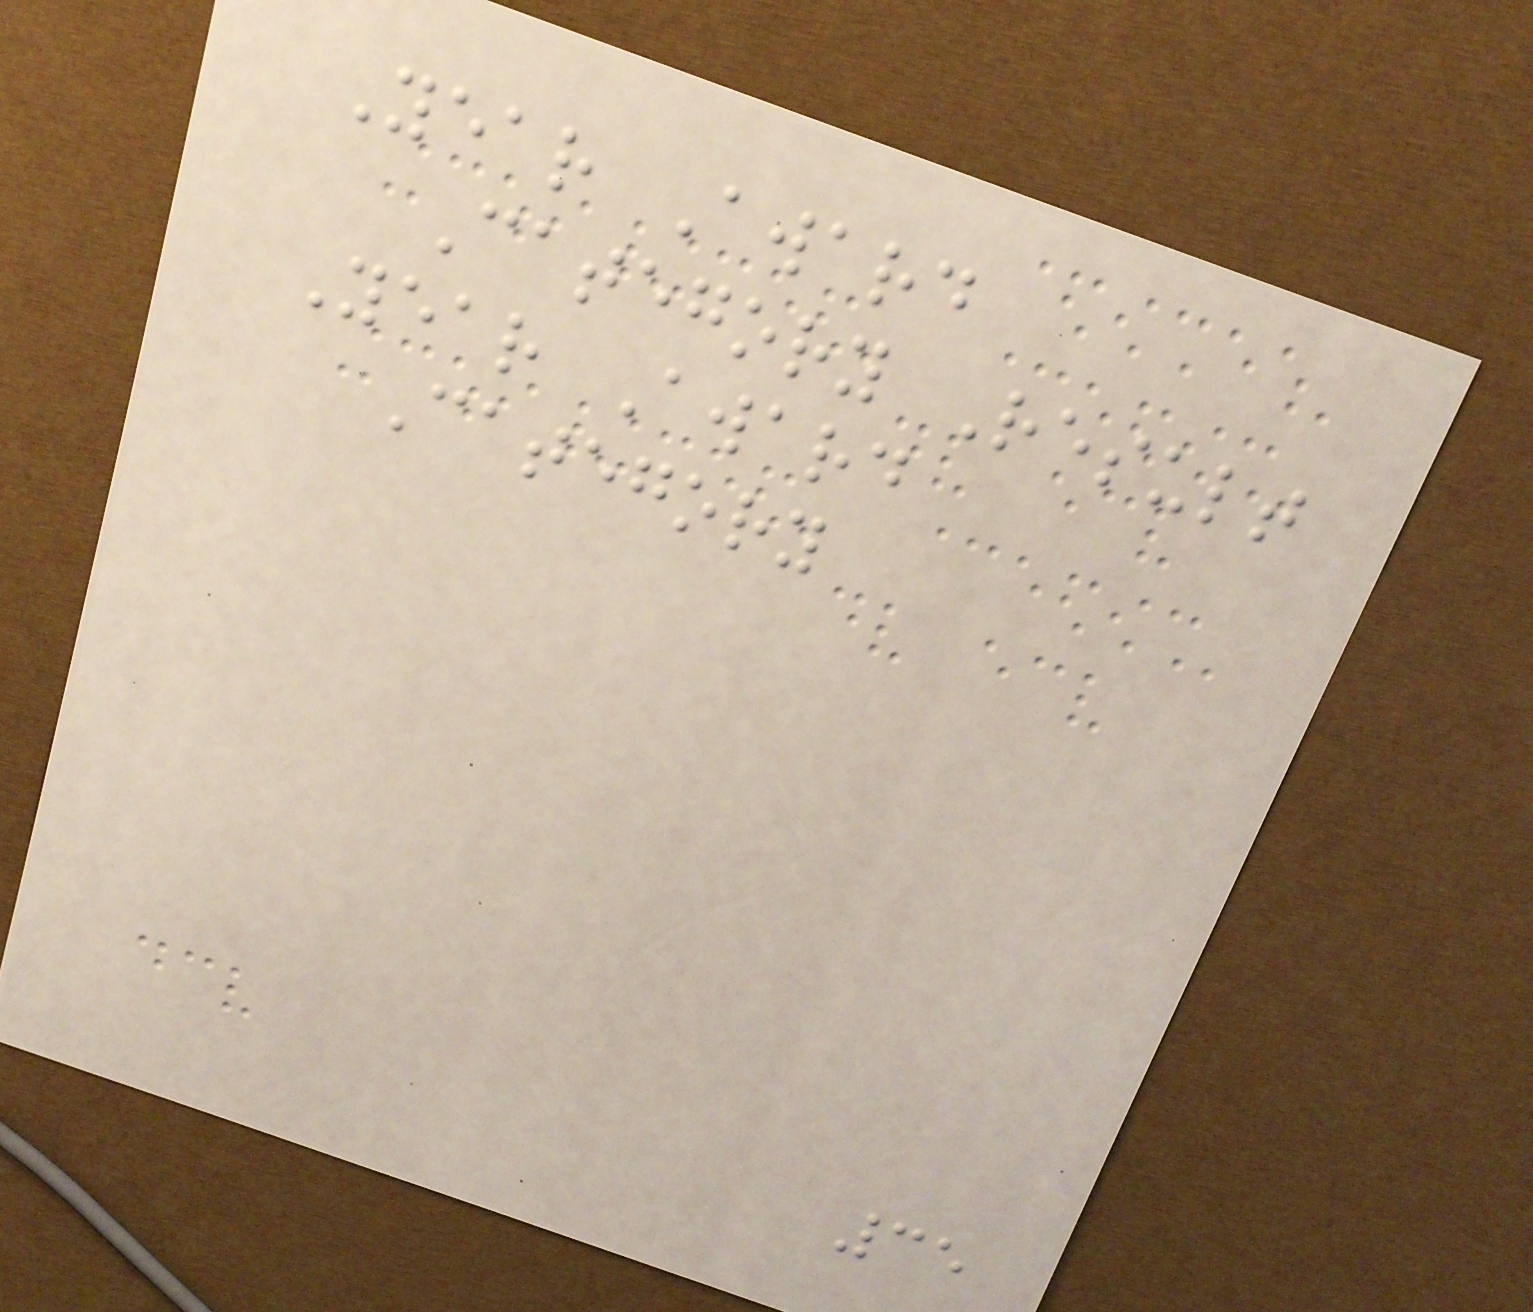Year Award
Category Result
Year Award
Category
35
